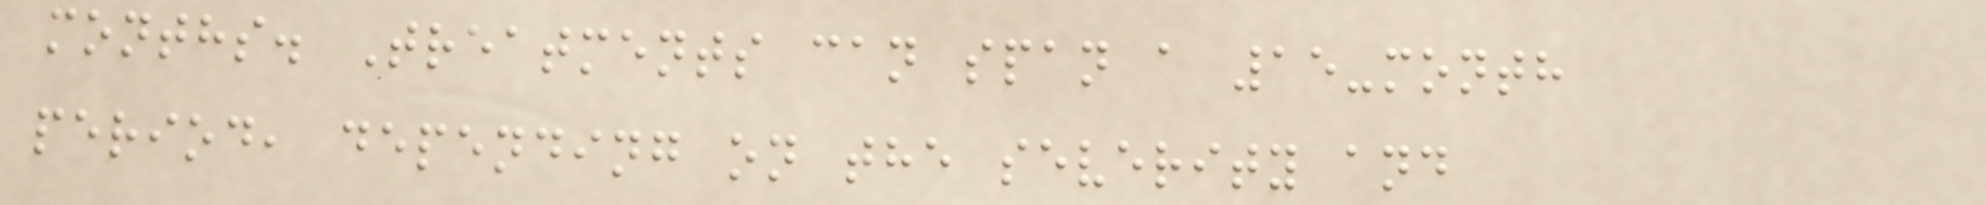months. Treatments can span a 15-month
period, depending on the severity and
